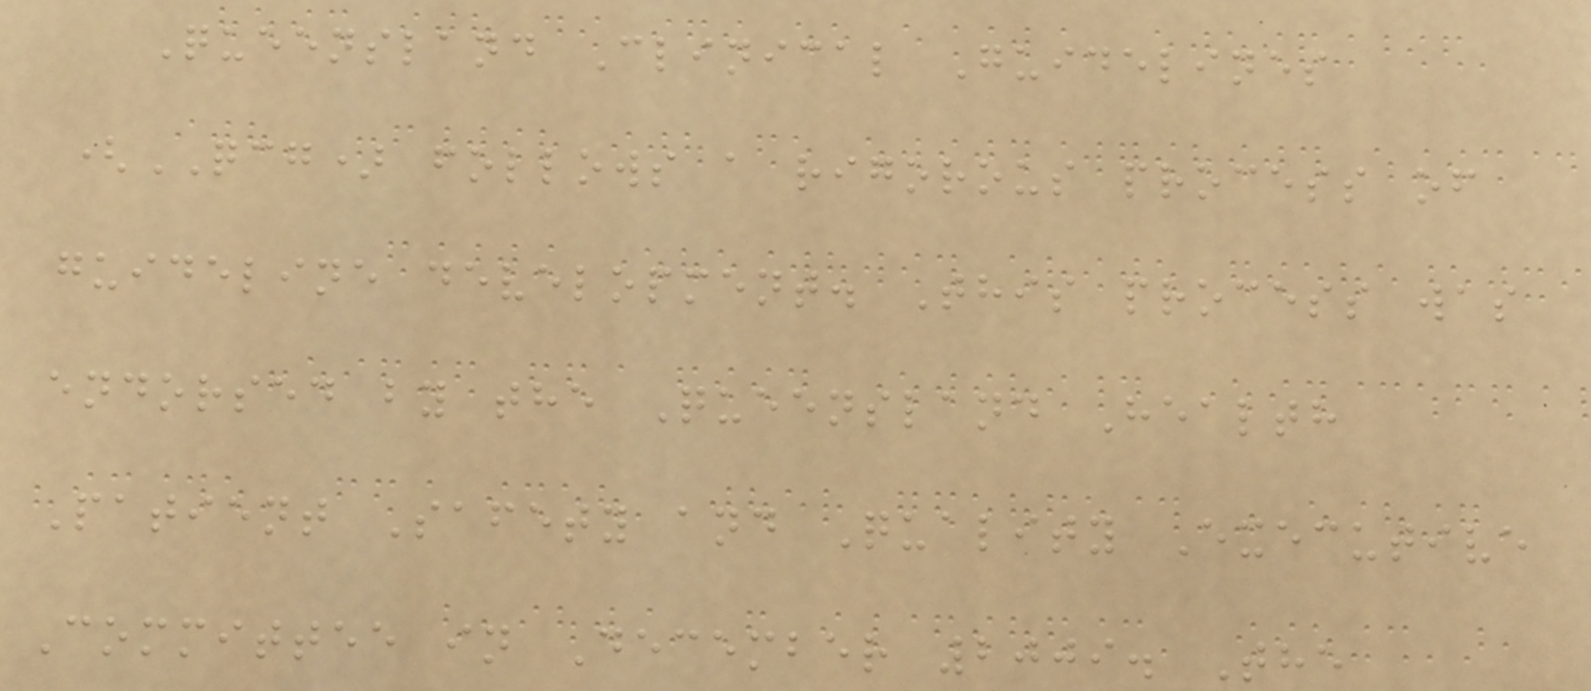Queensland Clinical Guidelines
(QCG) follows a rigorous process of
guideline development. This process was
endorsed by the Queensland Health
Patient Safety and Quality Executive
Committee in December 2009. The
